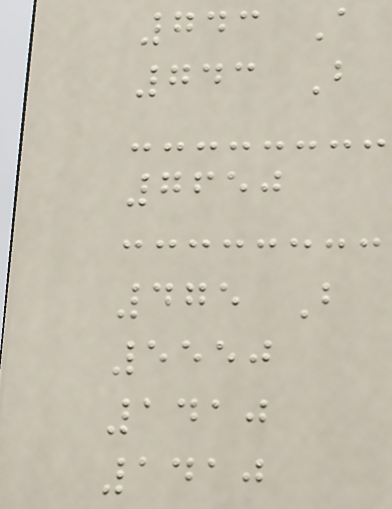743 A
743 B
7650
475 B
5550
1410
1410
